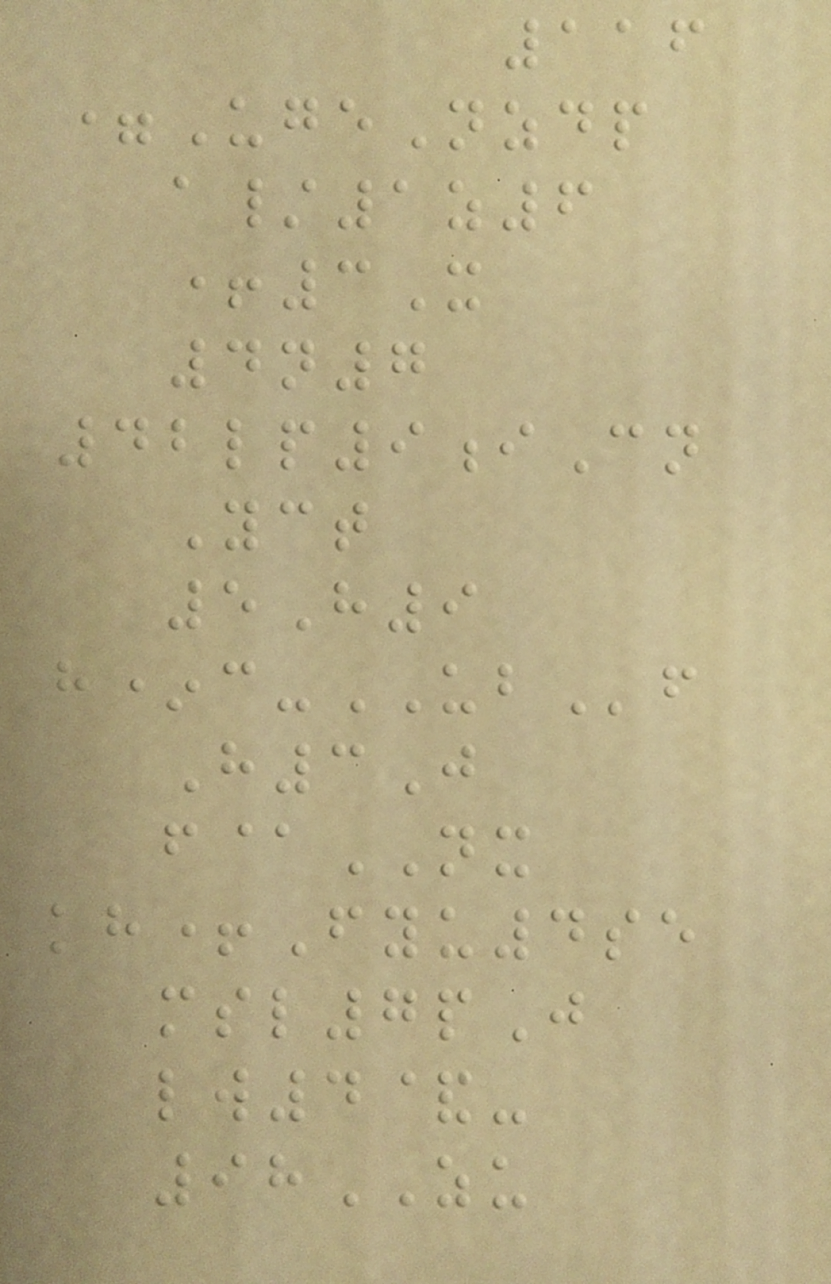116
=UgeNzdp
a/1z6
+3X
4n7
42lp9iCn
Yct
5H9
h*c-UBf
H3J
f@NX
kh+Fyu4se
msl7pJ
lw4&-
98ZU
